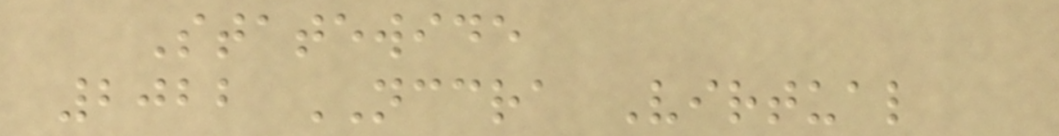Statewide
2022 NCCRA Virtual
